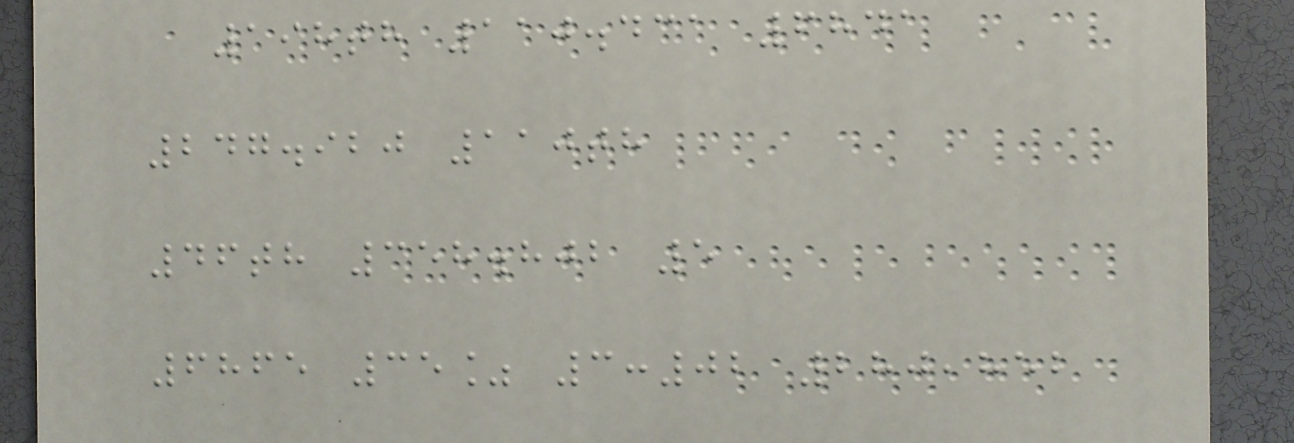198th 110.431 6841
247.920 110th
46th 358.802 5
6865 35% 3:02 280,852
